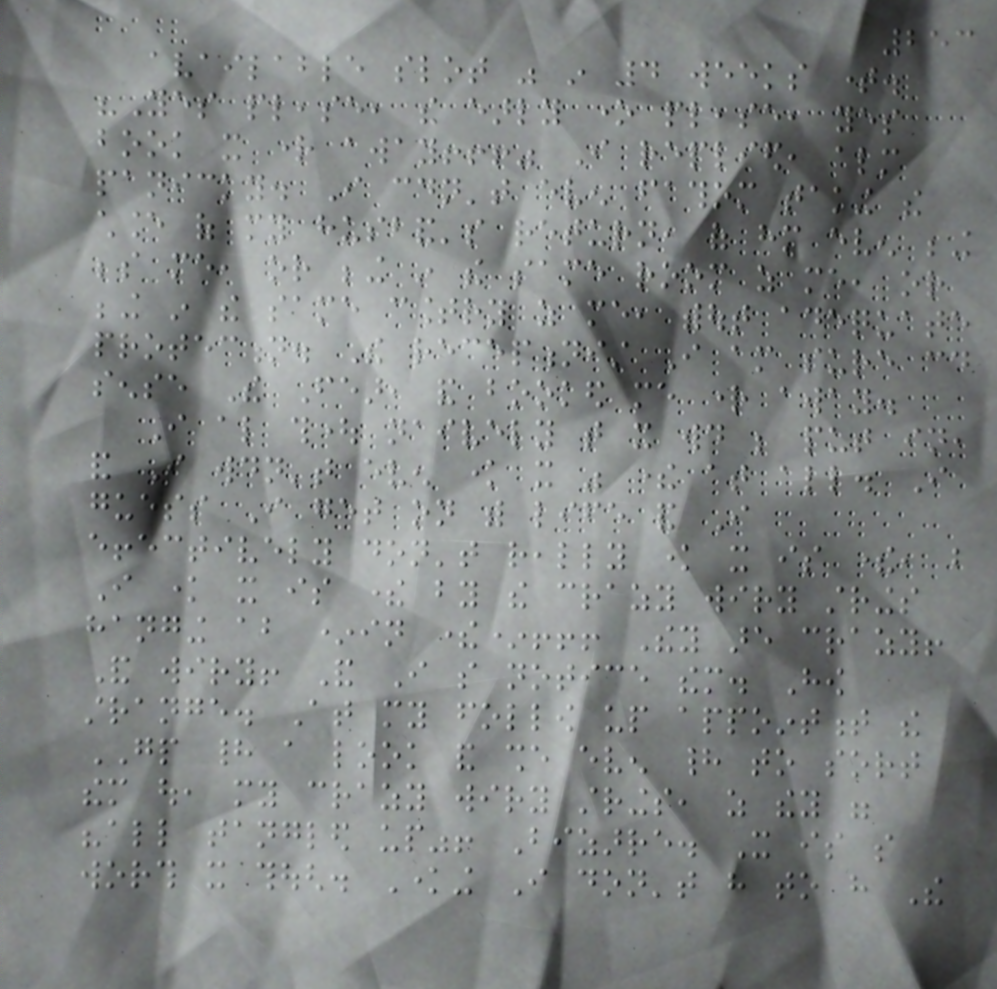253
available slot was in 4 weeks time.
"Yes please, the early one please, yes
book it right away!!!" I replied, almost
panicky. I couldn't even fathom taking the
chance of my husband's return, of him even being
beside me, or being in the same room as me, or
being in the same country as me, without adequate
protection. The receptionist I am sure could
sense The Fear, and booked me right away.
I also thought naively that it would be put in,
and I wouldn't even know it was there at all. I
guess I get on with life and I
effectively don't really know it is there, but
I know it is there by the crazy wiry strings
hanging about *in there*!!! They are crazy!
And wiry! And I so notice them. How
strange. At my follow up appointment the
GP had a look and she even had to sort
them out, my crazy wiry strings, as they were
"all tangled up"! Bizarre. It is so
worth it though. Knowing I don't have to have The
